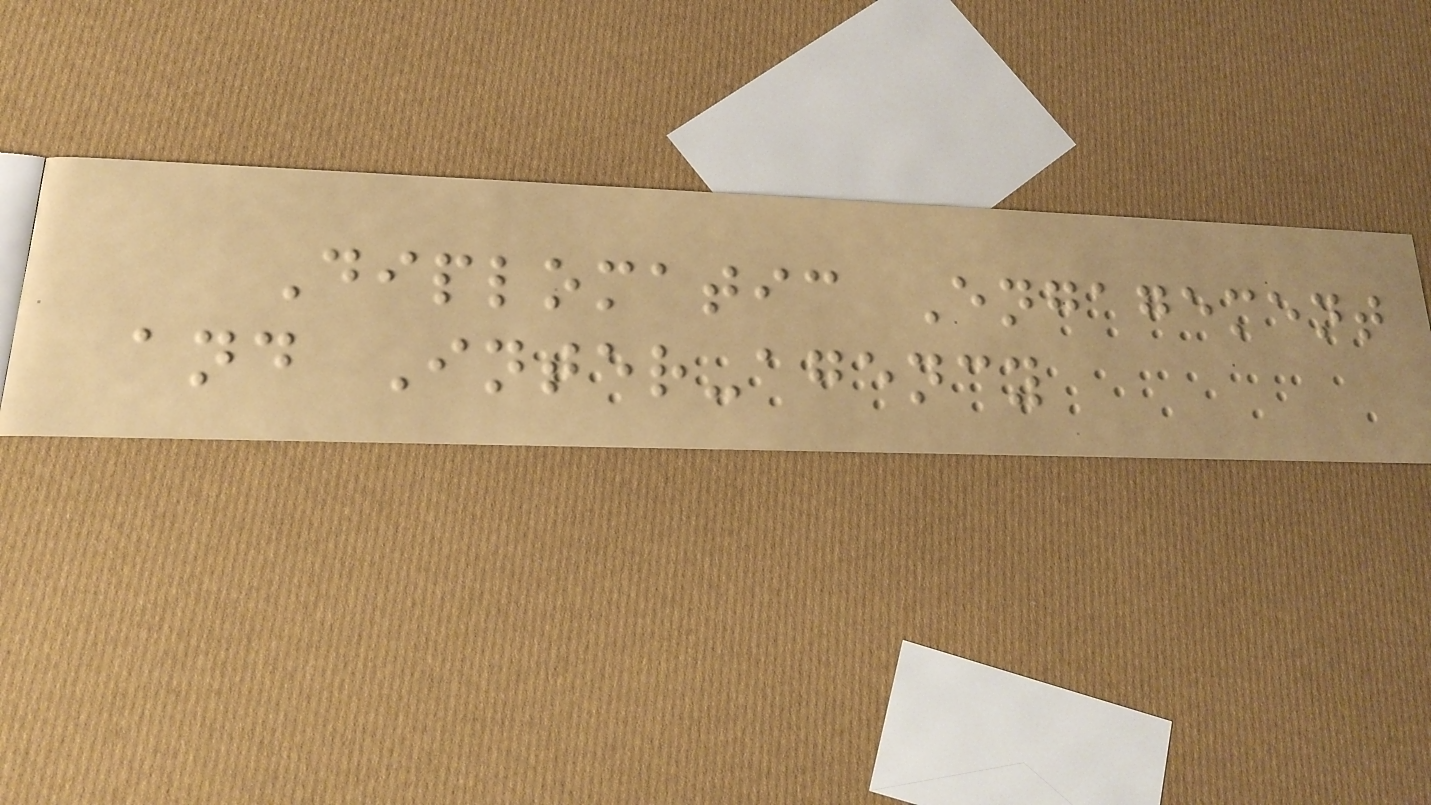Diplomatic Engagement
and Inter-agency
